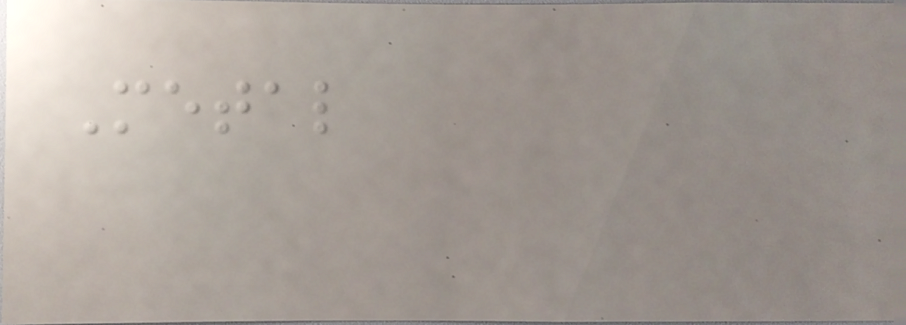Metal
